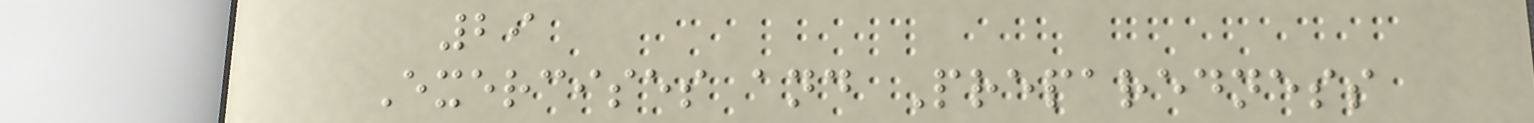29
Exercises and Preparedness
